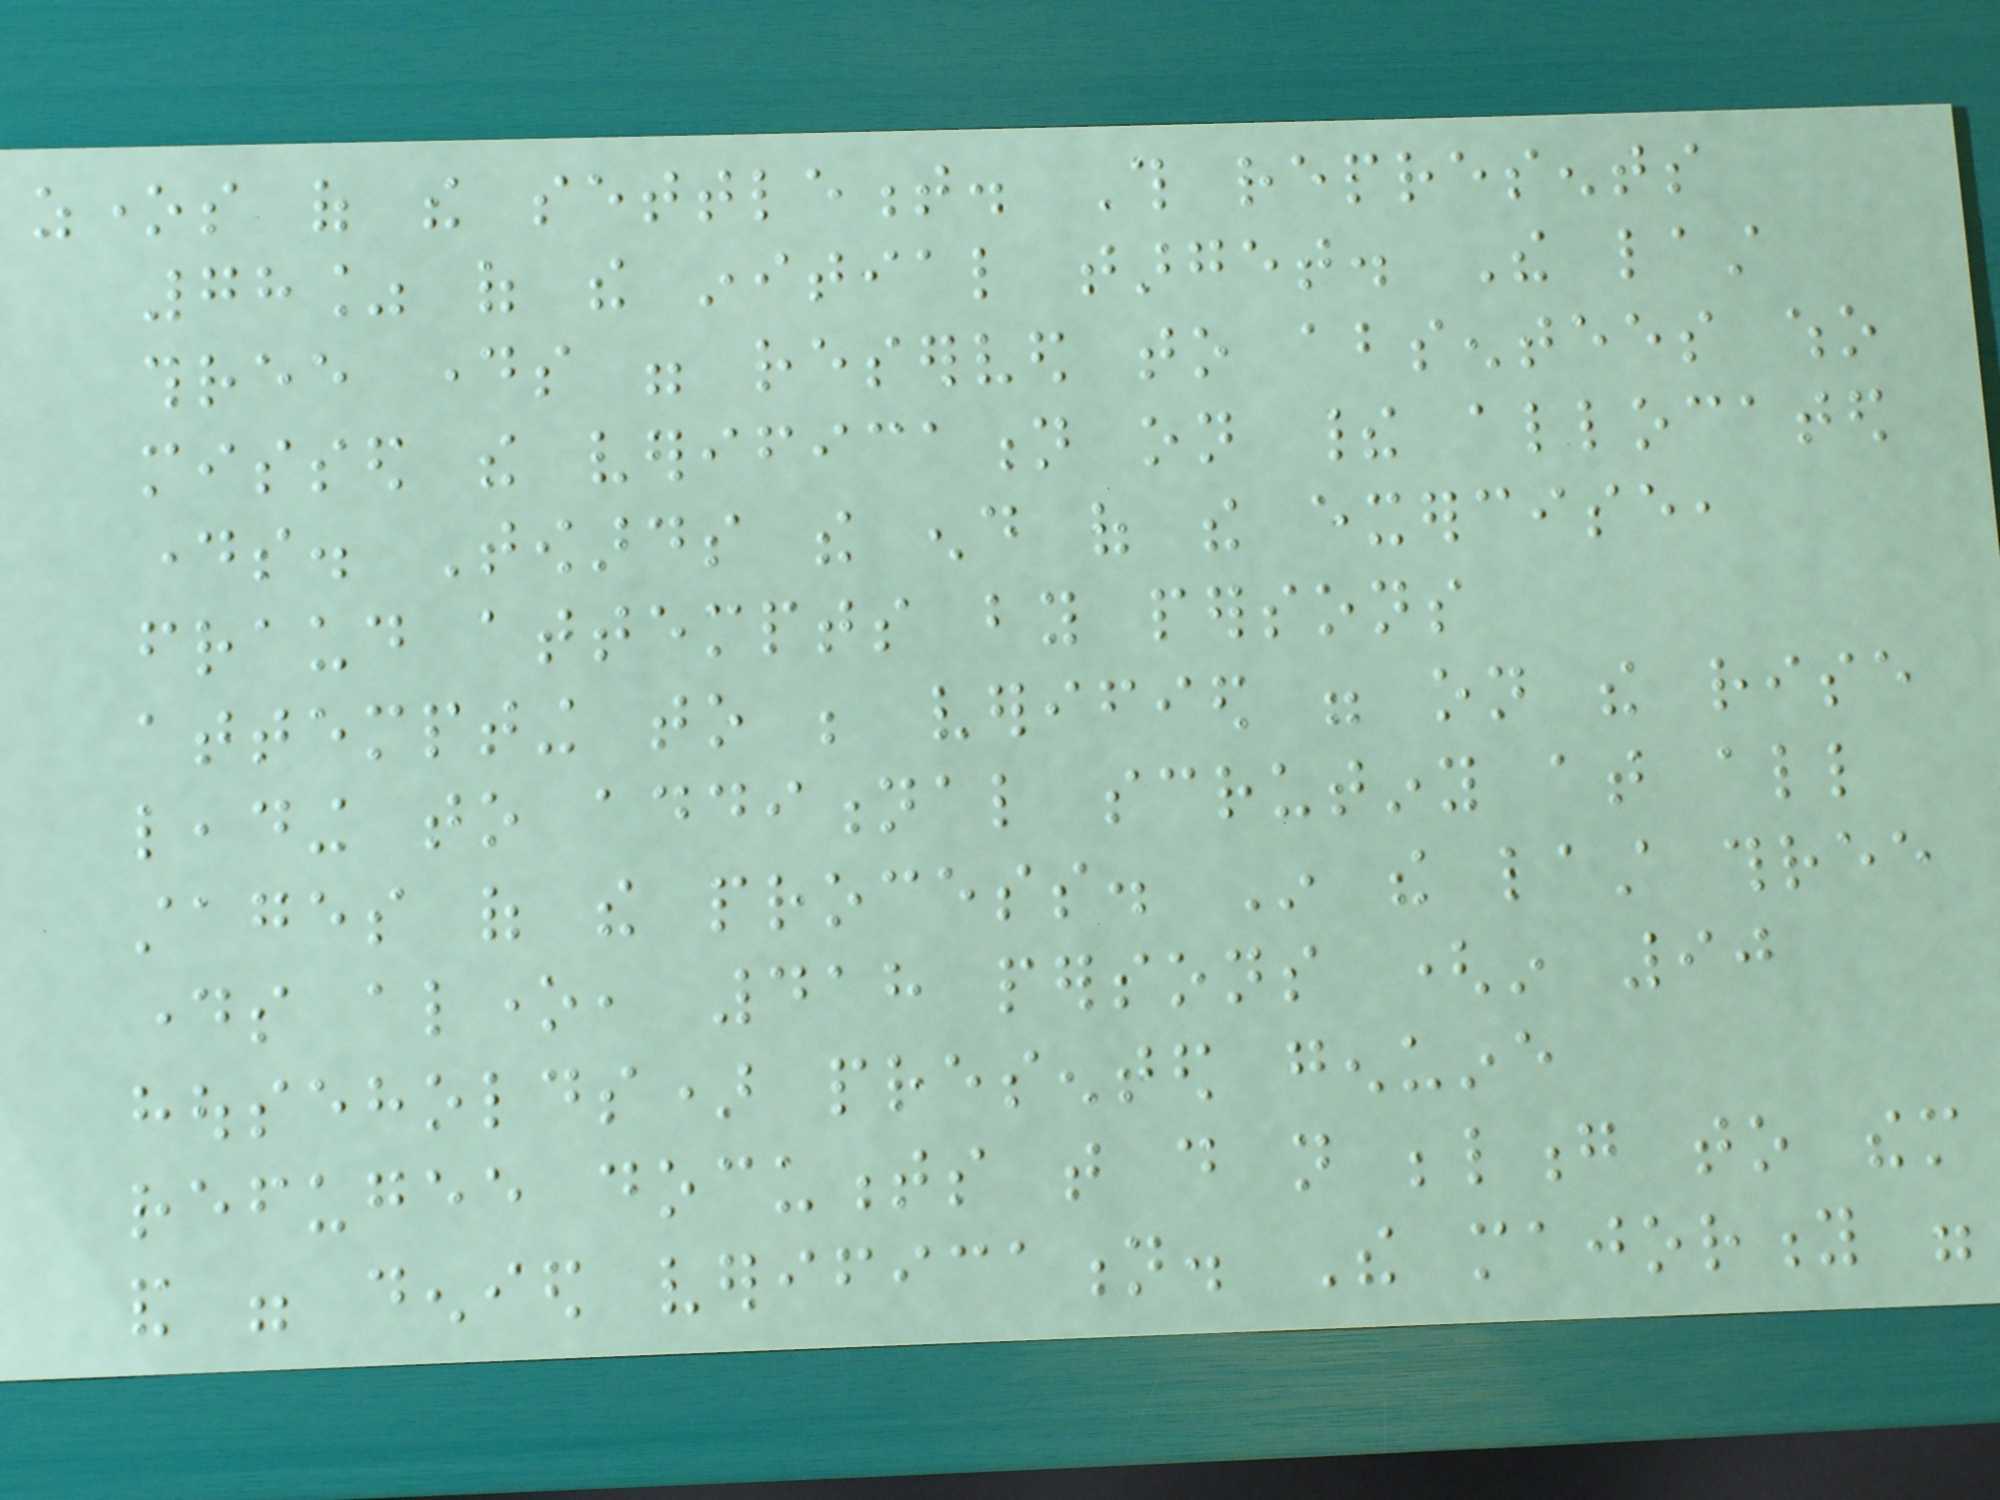zones of the settlement. This represents
78% of the initial target. The last
three days were reserved to absentees who
missed the verification on their allocated
days. Towards the end of the exercise,
fraud attempts by persons
attempting to be verified were on the rise
leading to additional scrutiny at all
stages of the process. In the last three
days alone, 418 persons (in 90
households) presented genuine
refugee documents that do not belong to them
and were denied verification. The majority were
